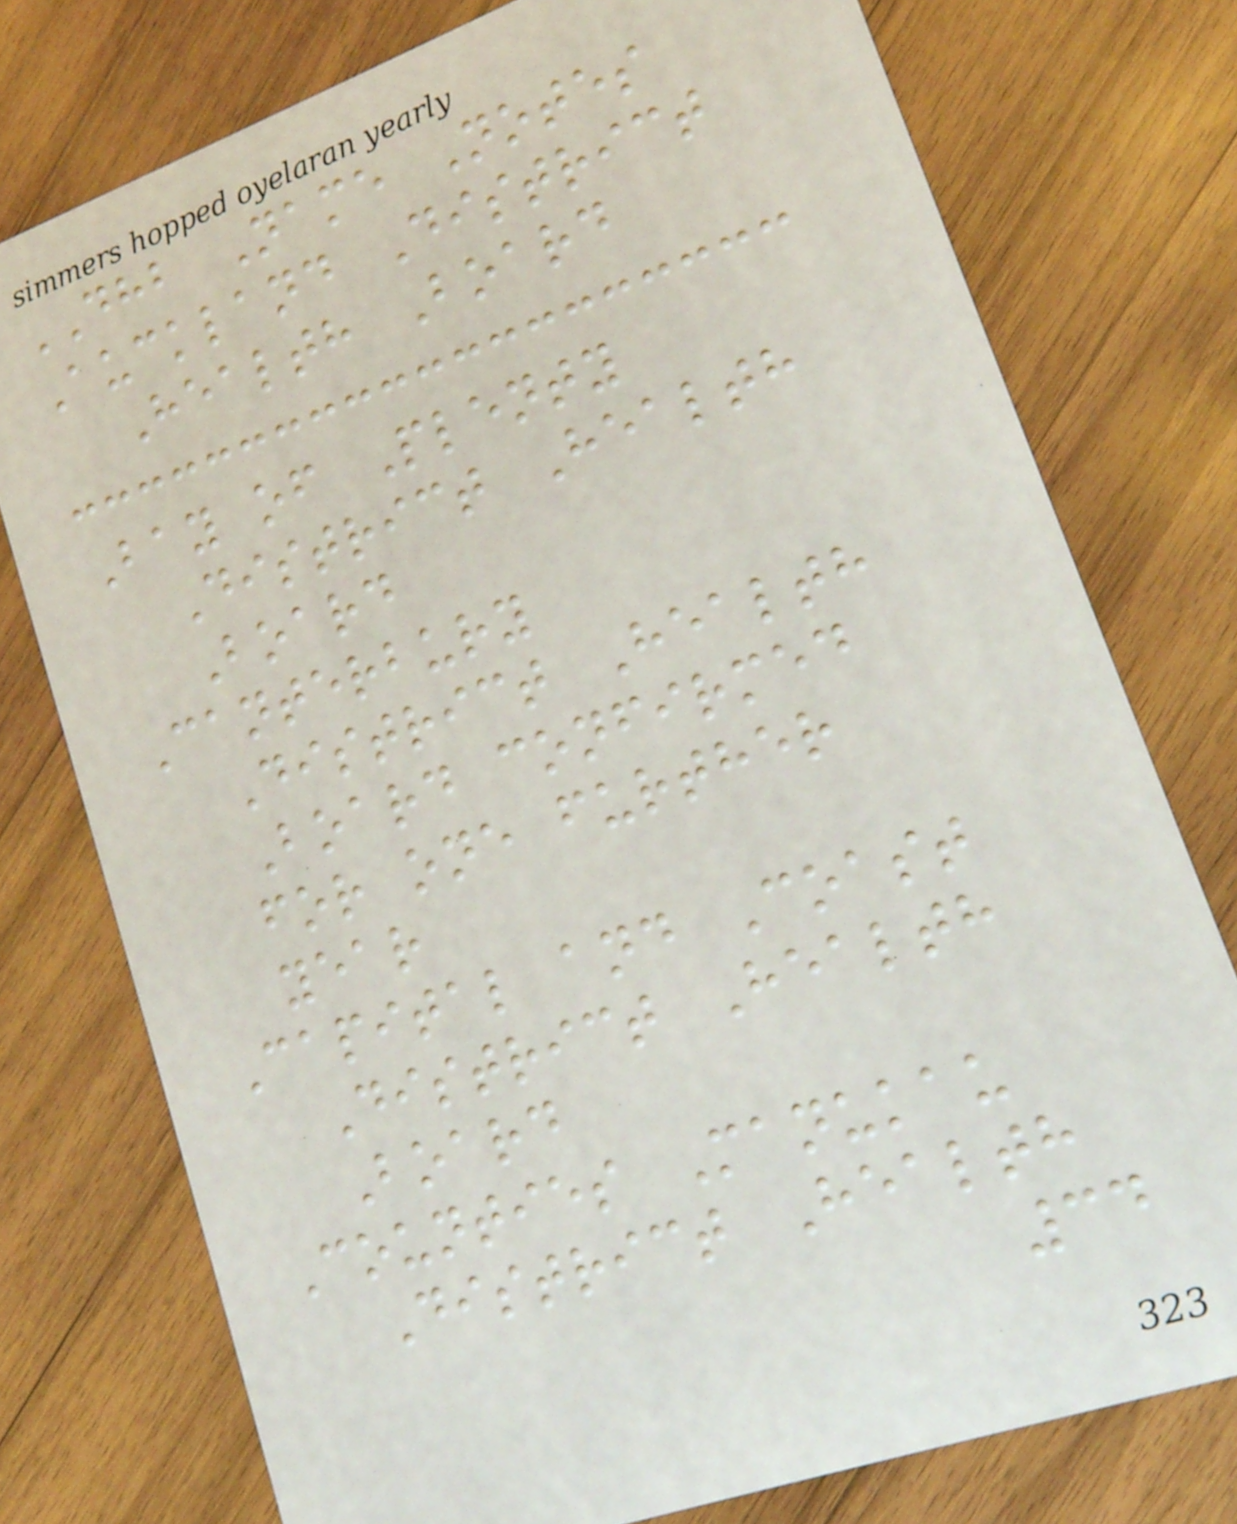DHB Name Notes
Auckland District
Health Board
Bay of Plenty
District Health
Board
Canterbury
District Health
Board confirmed
for one further
year
Capital and Coast
District Health
Board
Counties Manukau
District Health
34
